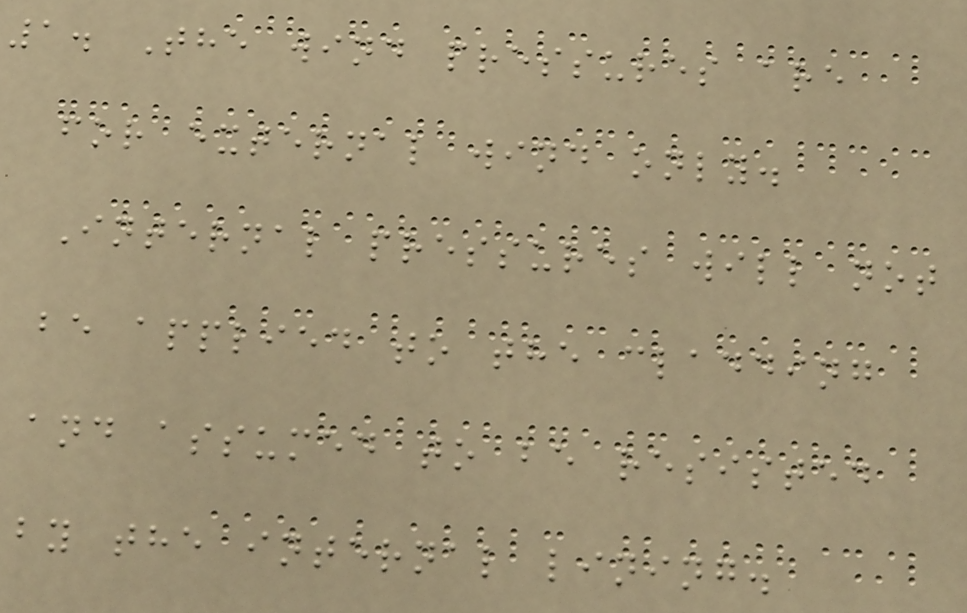1. The wind pressures are
for external wind only.
Internal pressures will not
be applied to the cladding
and assumed to be resisted
by the internal lining.
